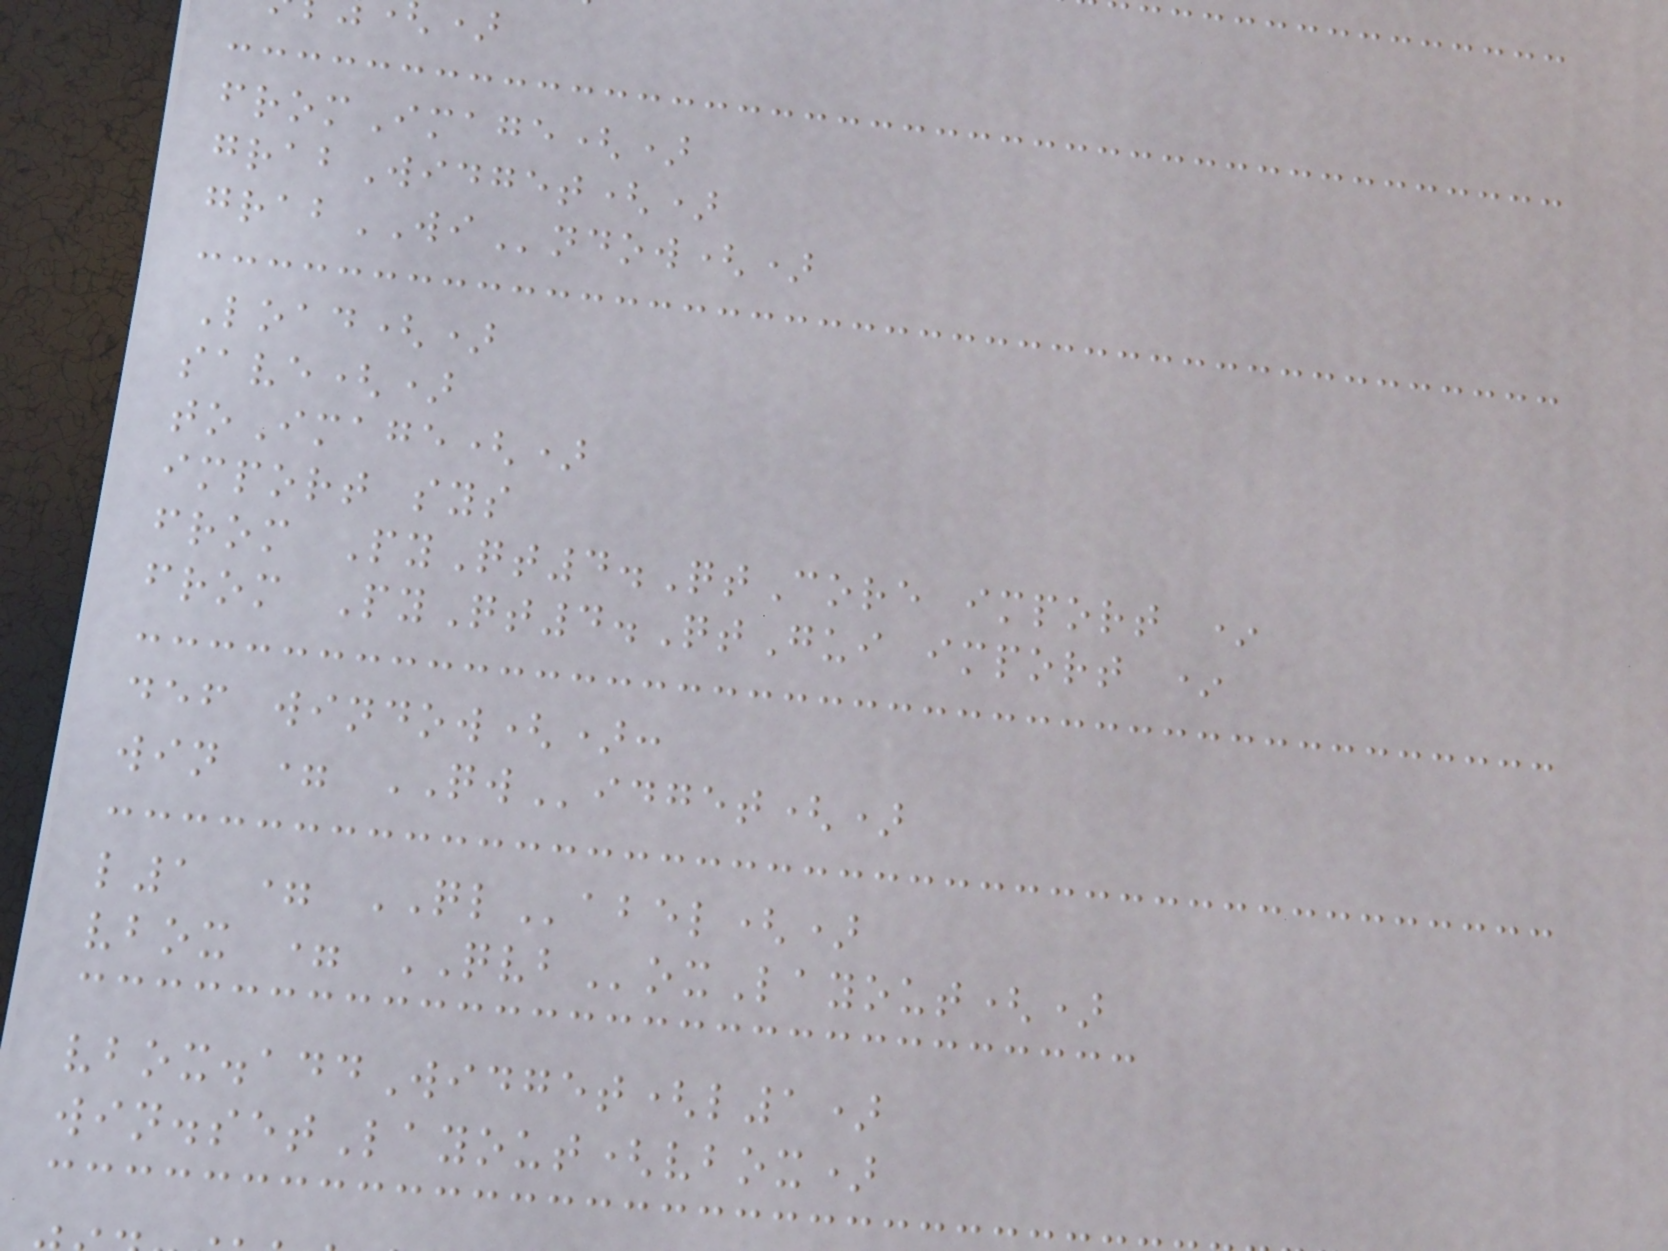fromImage()
grabWidget()
grabWIndow()
Load()
save()
toImage()
import sys
from PyQt4.QtCore import *
from PyQt4.QtGui import *
def window():
win = QWidget()
l1 = QLabel()
vbox = QVBoxLayout()
vbox.addWidget(l1)
win.setLayout(vbox)
